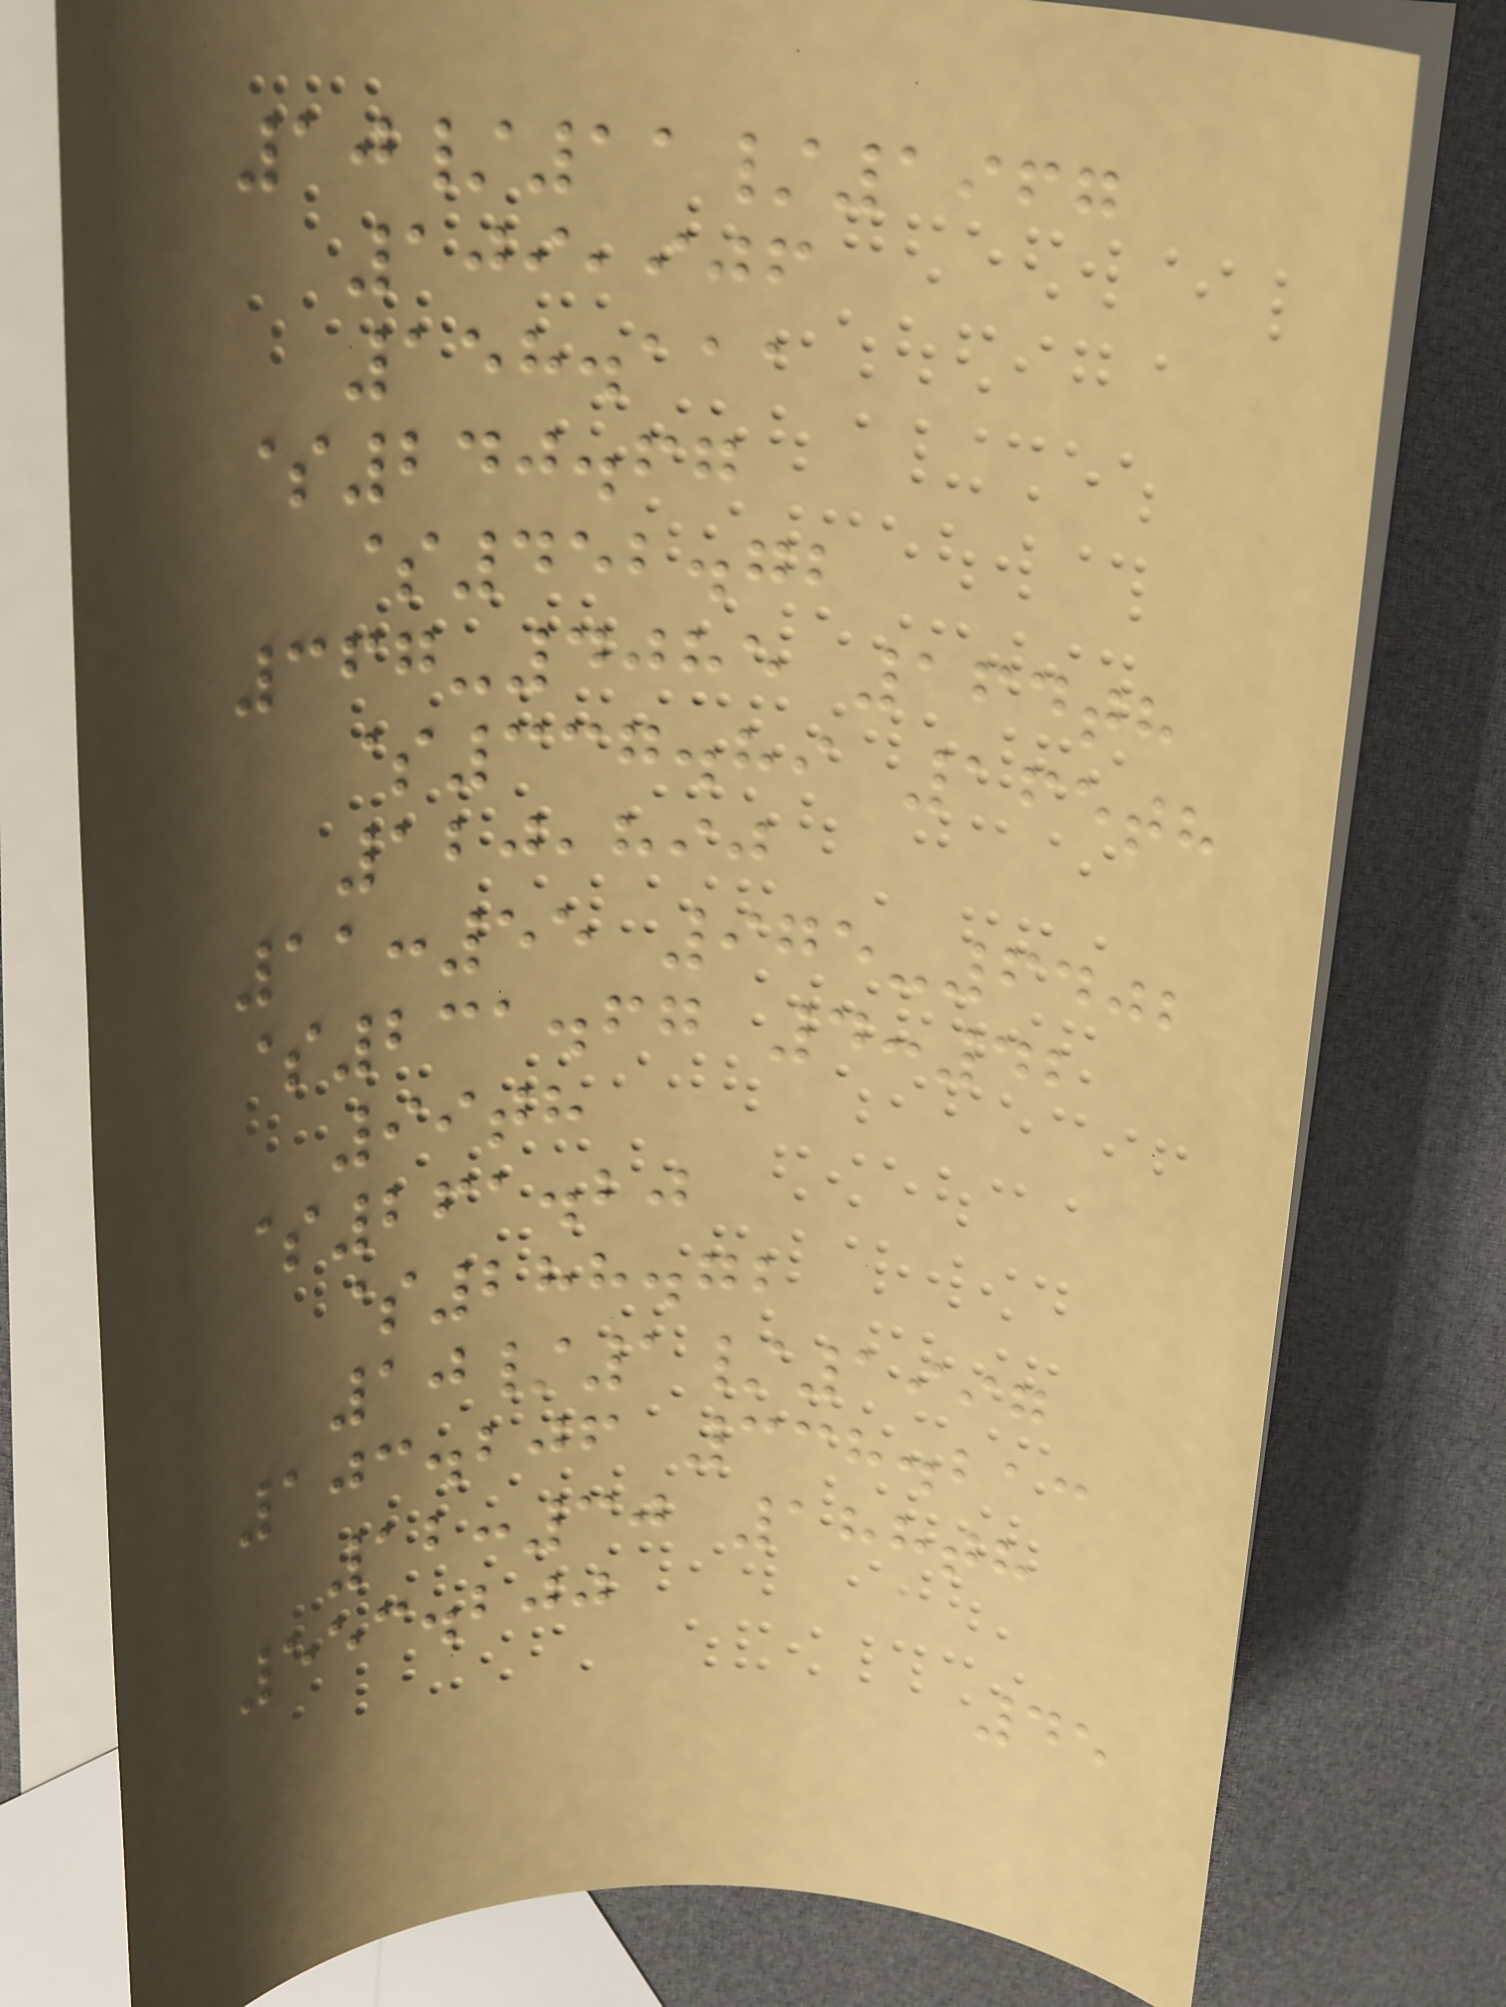10/11/1967
109,906
158.111
$240.67
$452.72
367-4085 164th
$337.89 165th
120,890
11:55 975-6402
$231.67 4:42
99th
$261.20
$288.72
10/1/1997
103.206 338.213
12:30 188th
553.200
45
